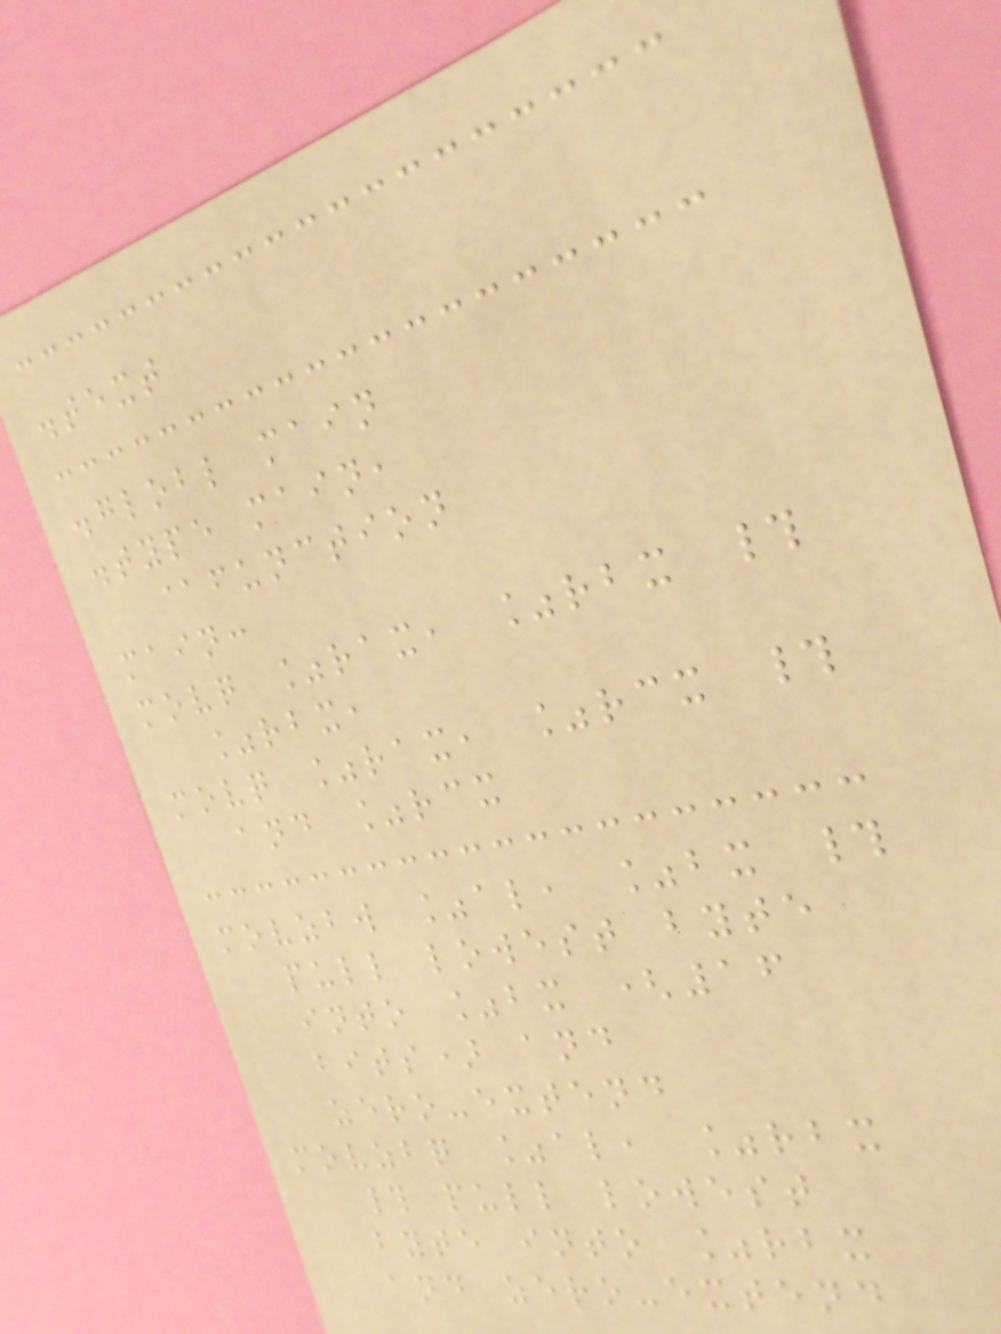.text
.globl main
.type main,
@function
main:
movq %rax, %rbx #
%rbx,
movq %rax, %rcx #
and %rcx
movzbw %al, %bx #
pull lowest byte
into %bx (16
bits) and
zero-extend
movzbq %al, %rbx
# pull lowest
byte into %rbx
and zero-extend
